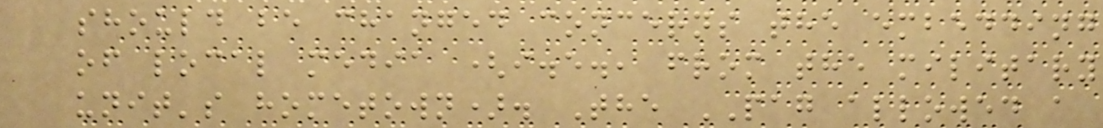should be changed concerns the embedding
of local media (i.e., from the military
unit's hometown). The PAG allowed a
